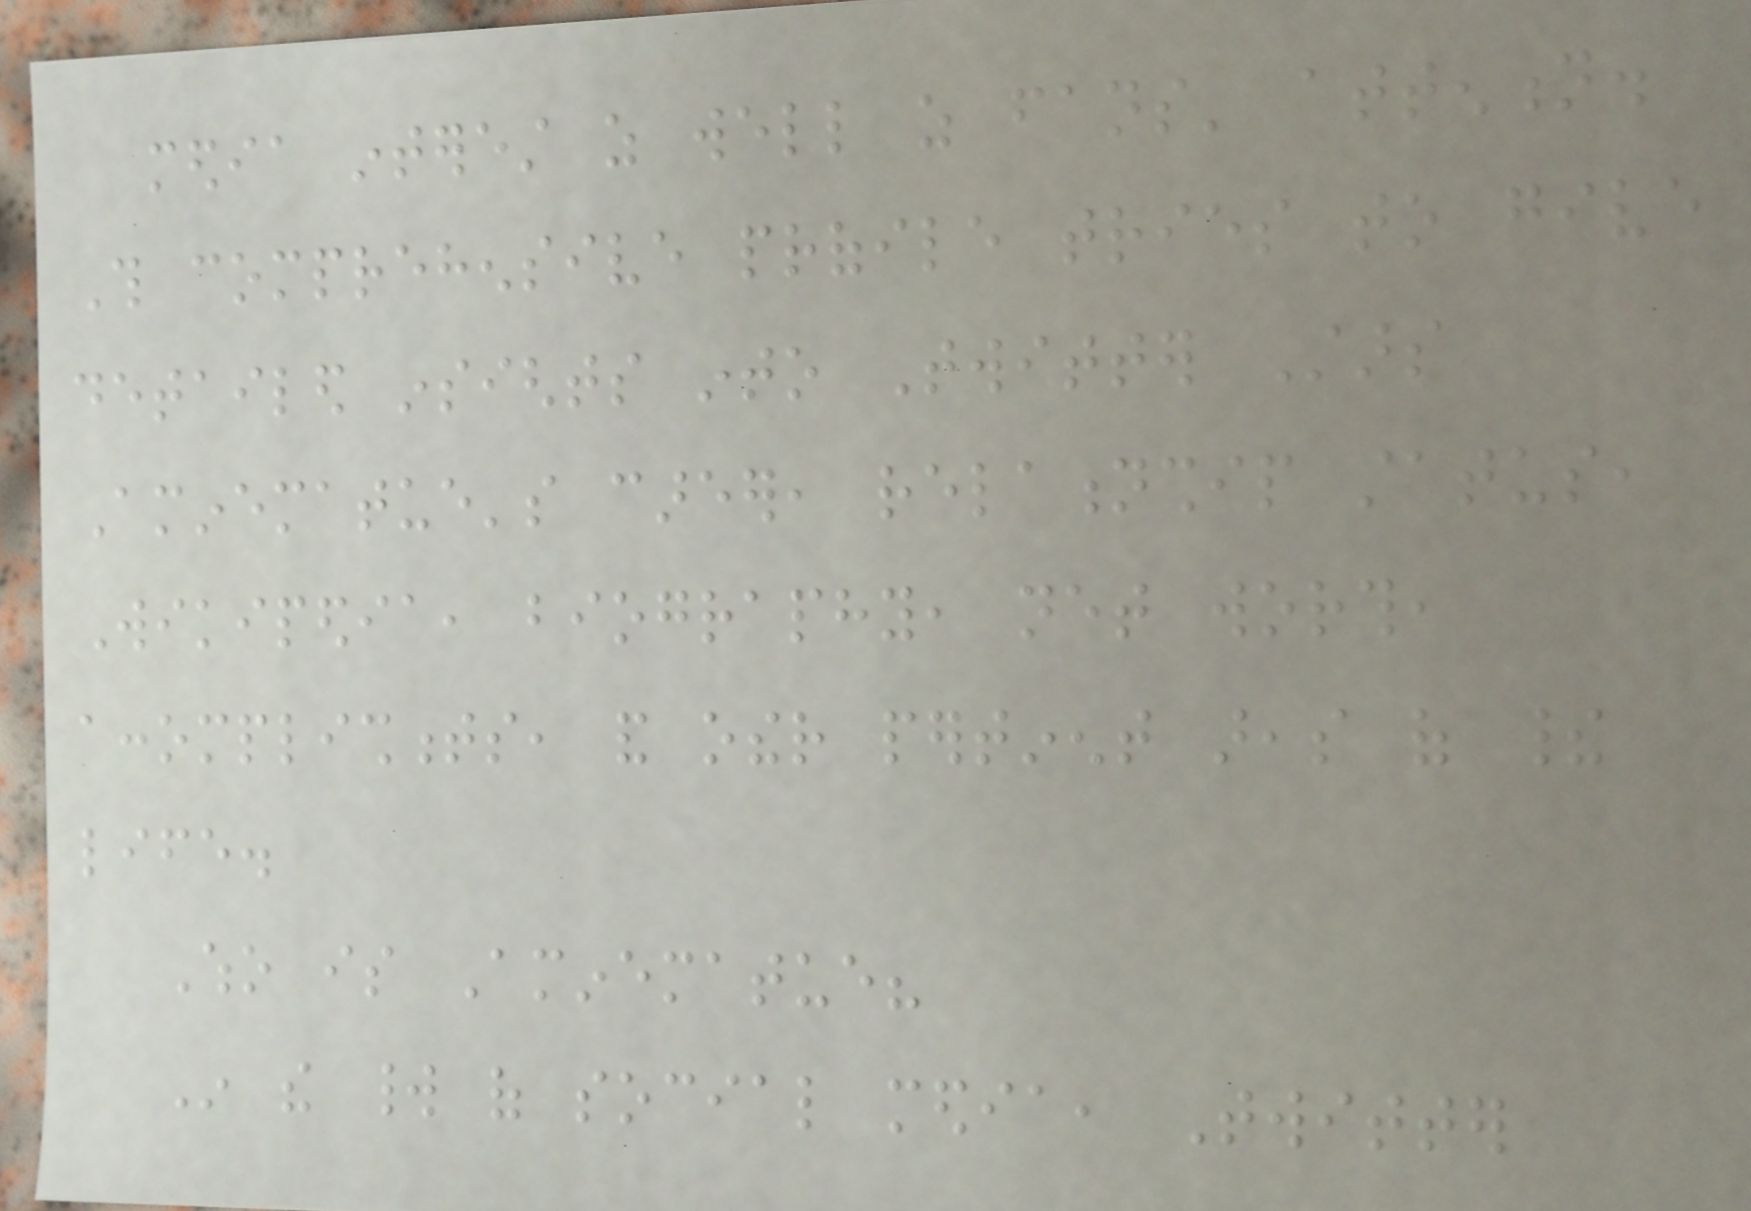media interest as well as fans' attention.
This comprehensive profile tries to give
detailed insights into Twitter Stars
Aminematue's career, relationship status,
Wikipedia, biography, net worth,
accomplishments, and other pertinent areas of their
life.
Who is Aminematue?
In the world of social media, Twitter
